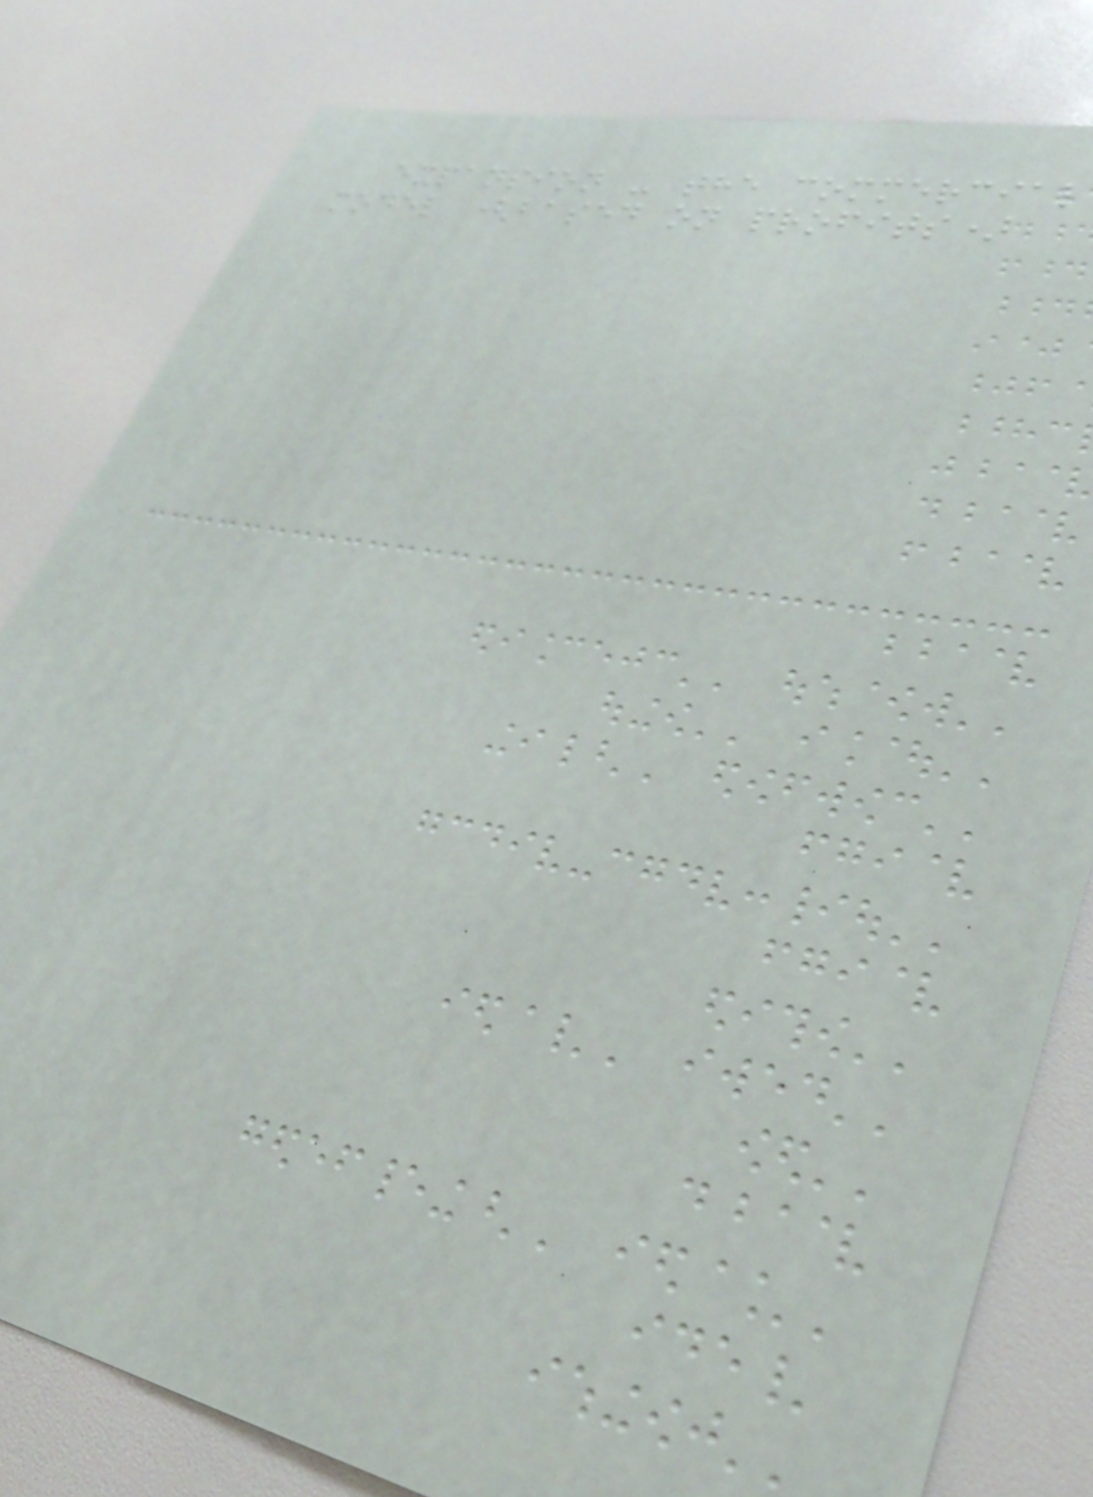expansion - the commercial
model (based on profits)
